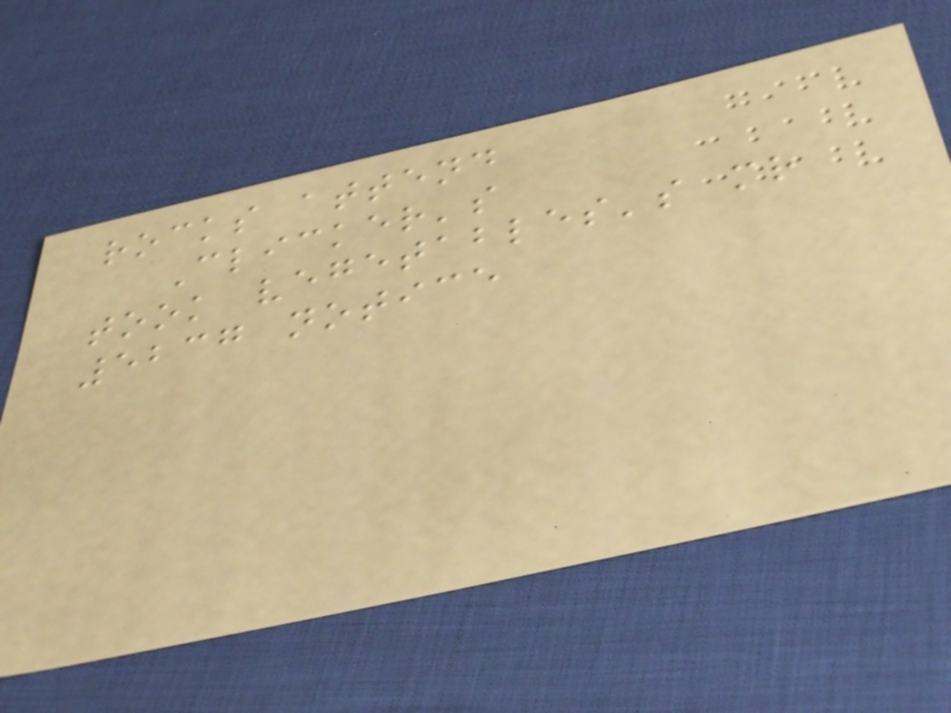rocks attend
Clicker's
took vegetables's mr
5237 notice
